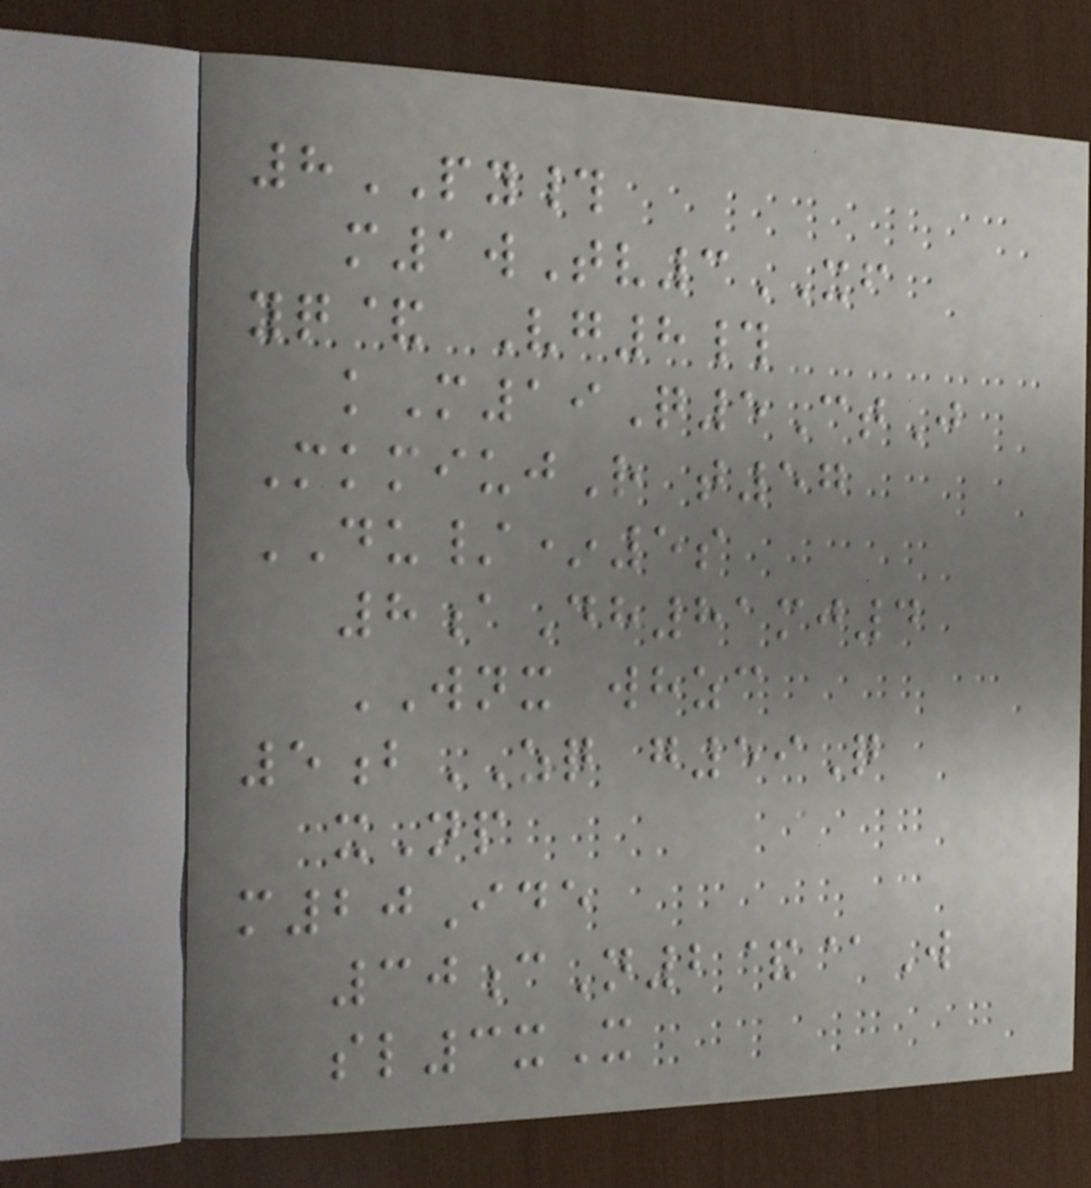8PY#
m1wTv3XF
yq& Vg8#
kM19Q5CtJ
MkmiujR t57
DU/*5s
8aDh81mj4
WNX whzc
5bZQ g59Q
xNp
m20Ide
30cN2&@W
sl3xX
